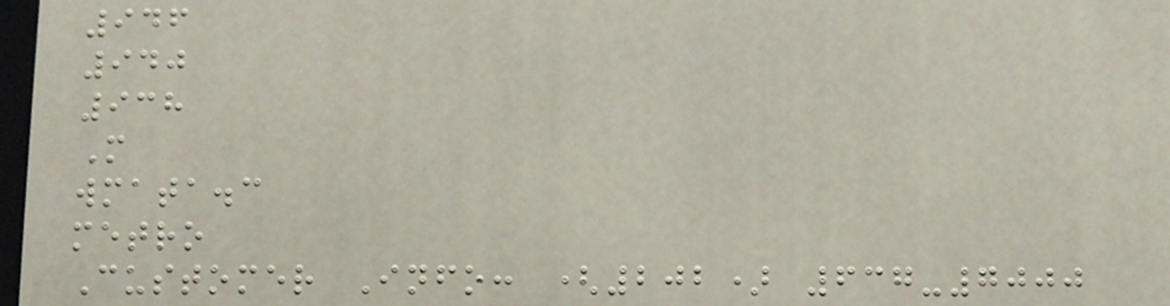946
940
938
M
wmata.c
metro
Customer Info: (202) 637-7000
